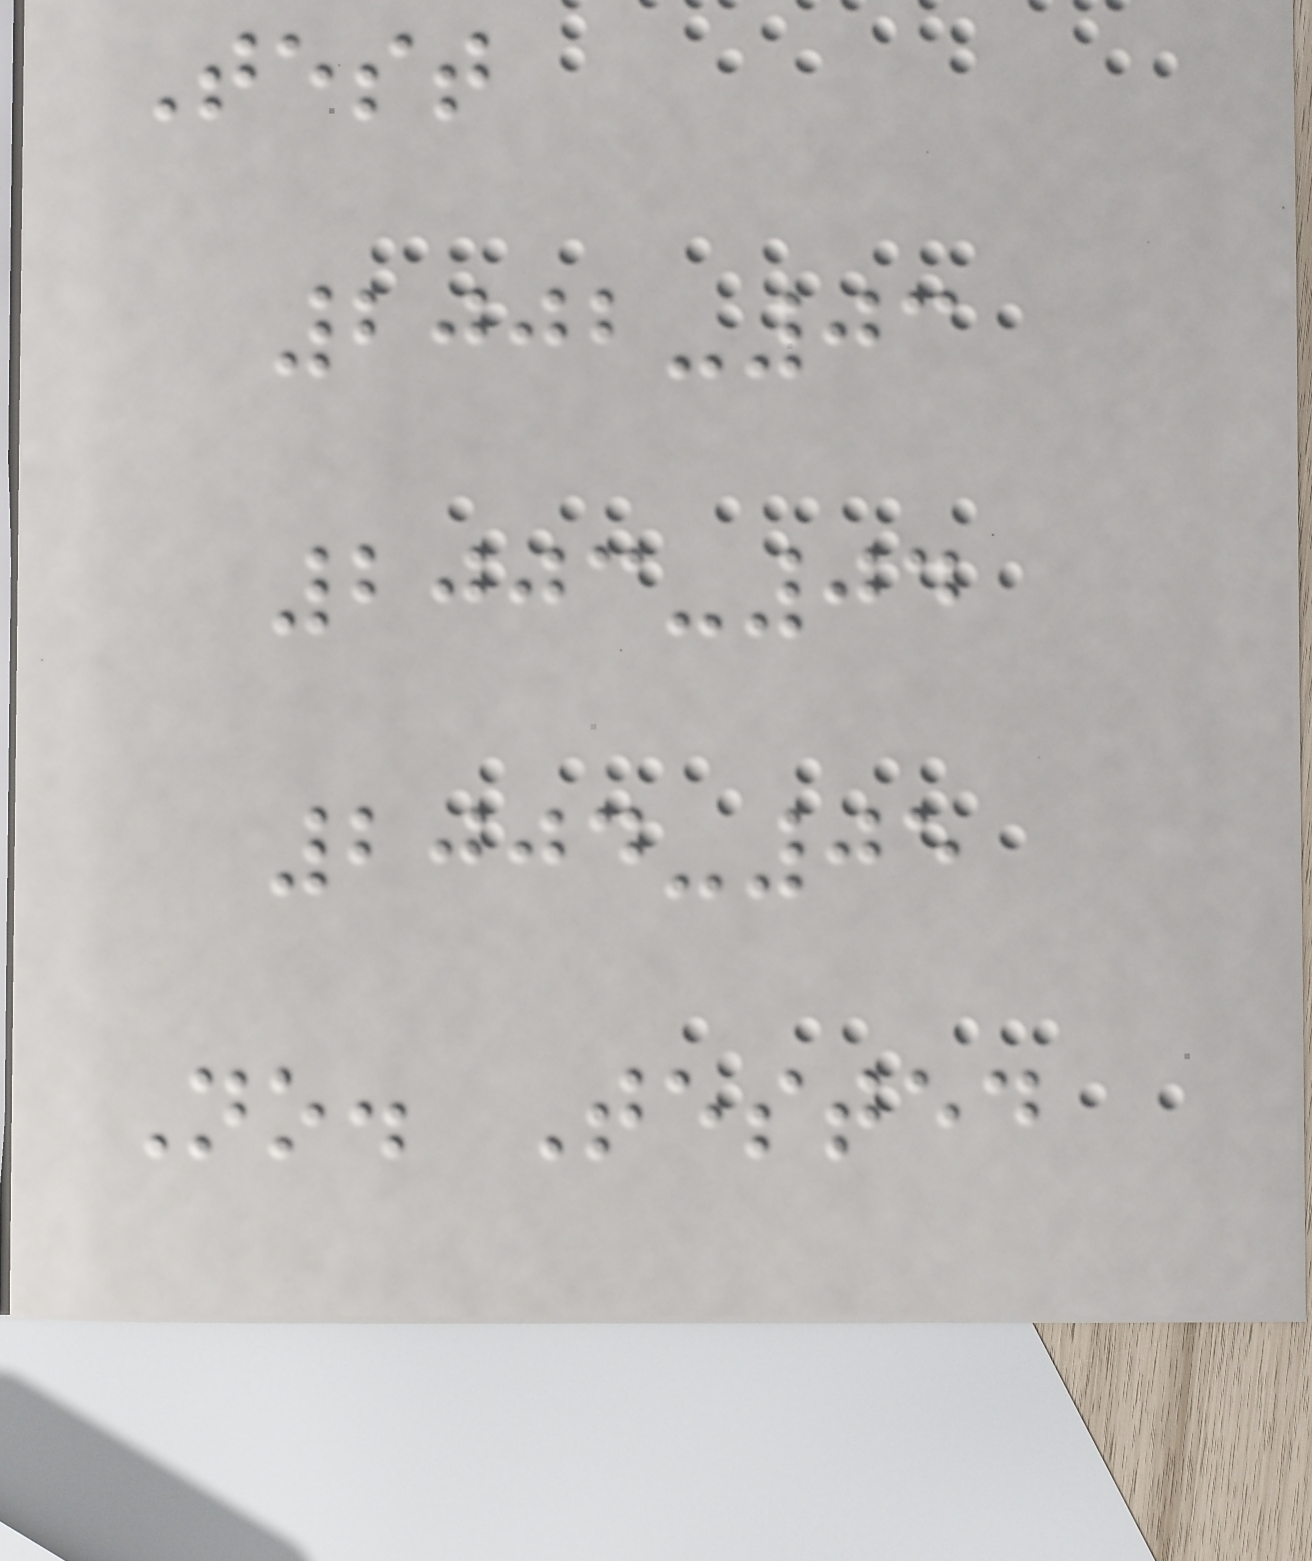Test
2002-03
2003-04
2004-05
No. Tested
